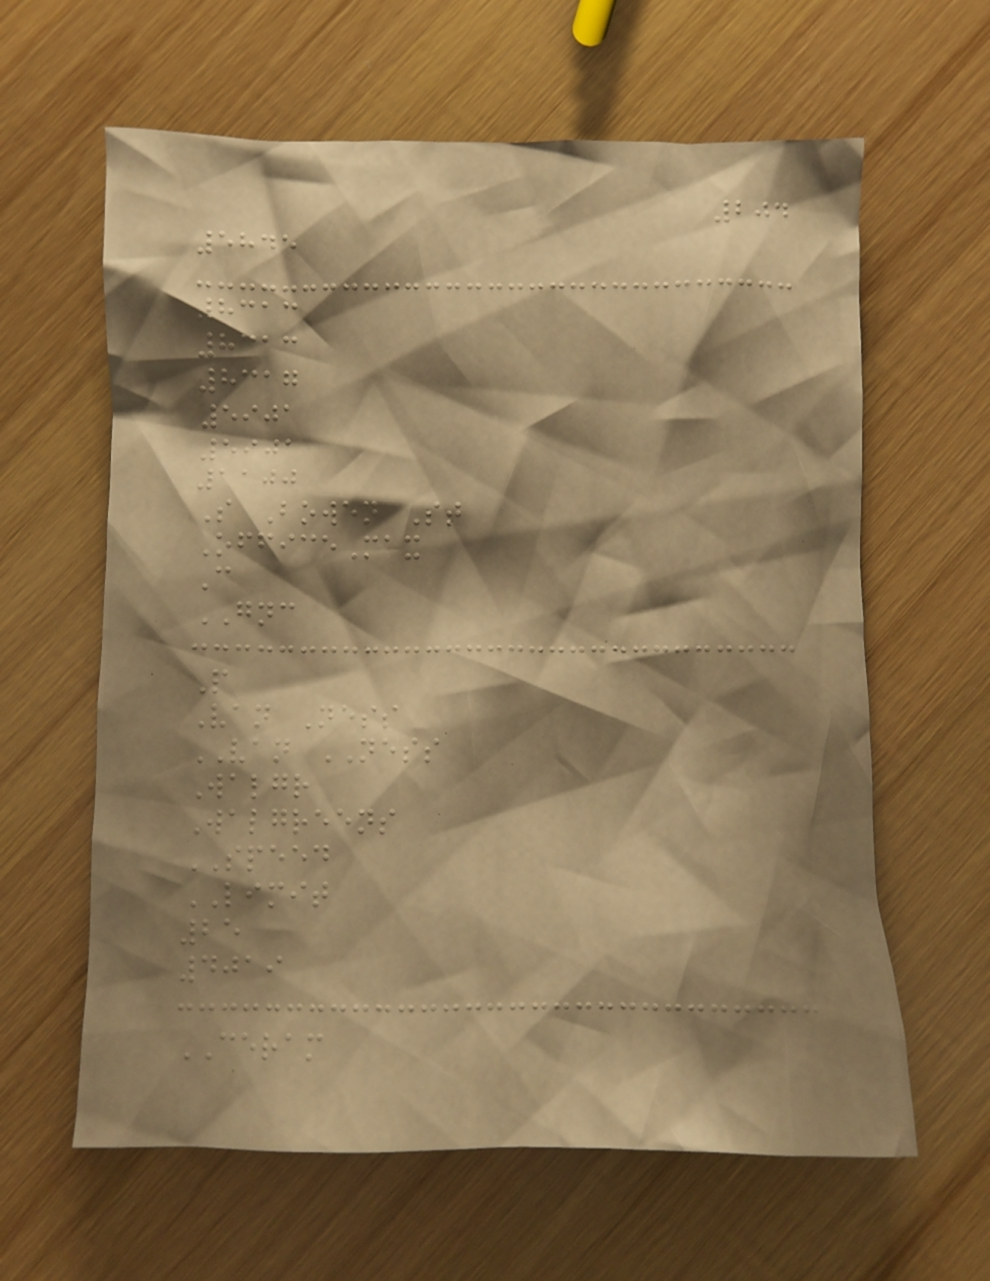204
5845
8313
8313
8317
5901
5901
1100
S Bowen St
OfficeMax
C
GNC
P
Van Ness
VAN NESS
Walgr
Walgreens
SPEED
LIMIT
25
4019
CERAM
